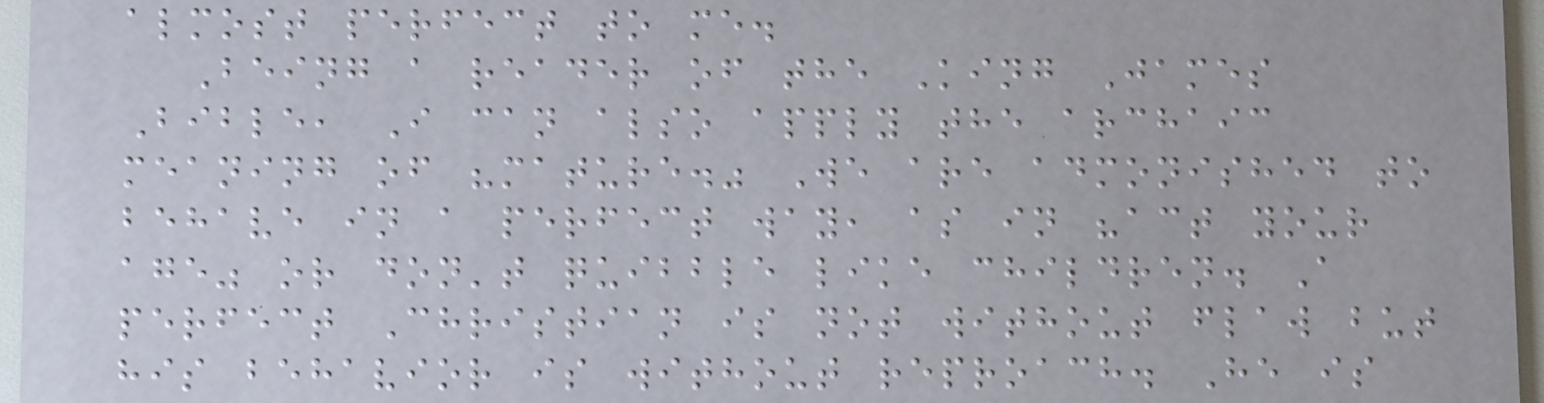almost perfect to me.
Being a reader of the King James
Bible, I can also apply the archaic
meaning of "mature." We are admonished to
behave in a perfect way, as in "act your
age" or don't quibble like children. A
perfect Christian is not without flaw but
his behavior is without reproach. He is
